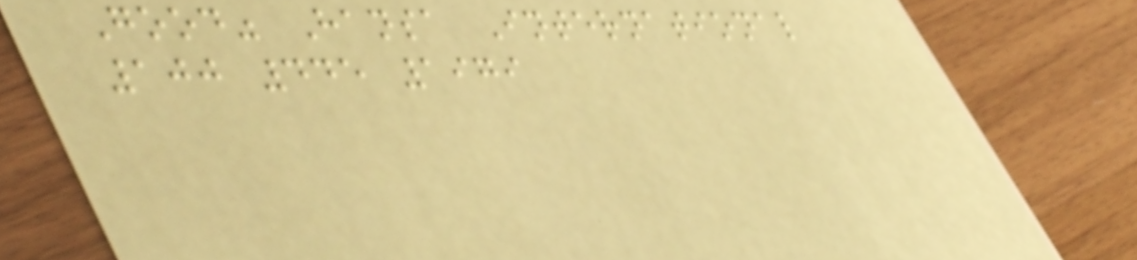Good" Hansa International
100 445 1979
